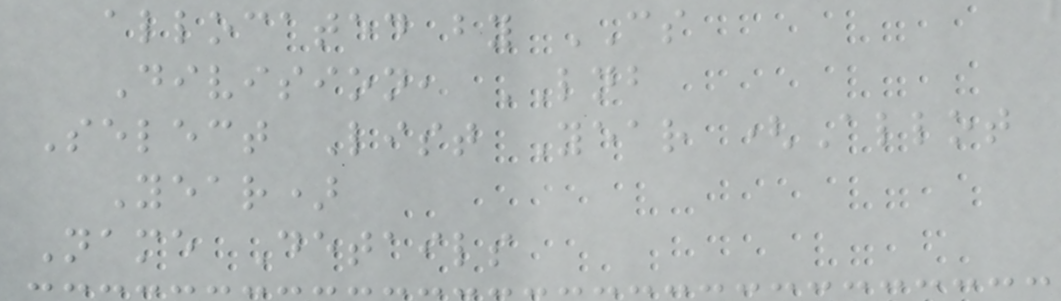allocated by CS
Division, LNB
Select List Year (Allot
Year)
Name Details
